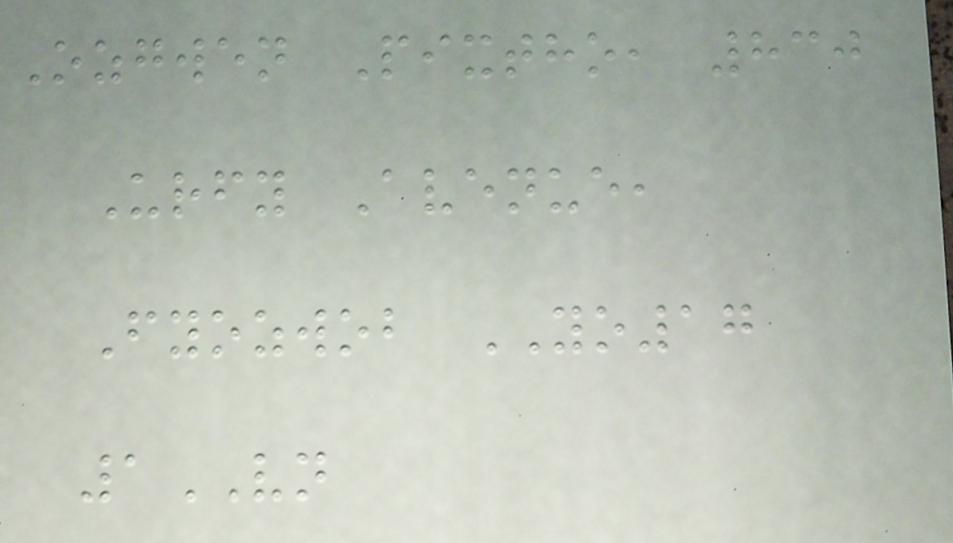Ozgwen Pixtho, 830
Urfy Avenue,
Fyozwob YO17
1VN
